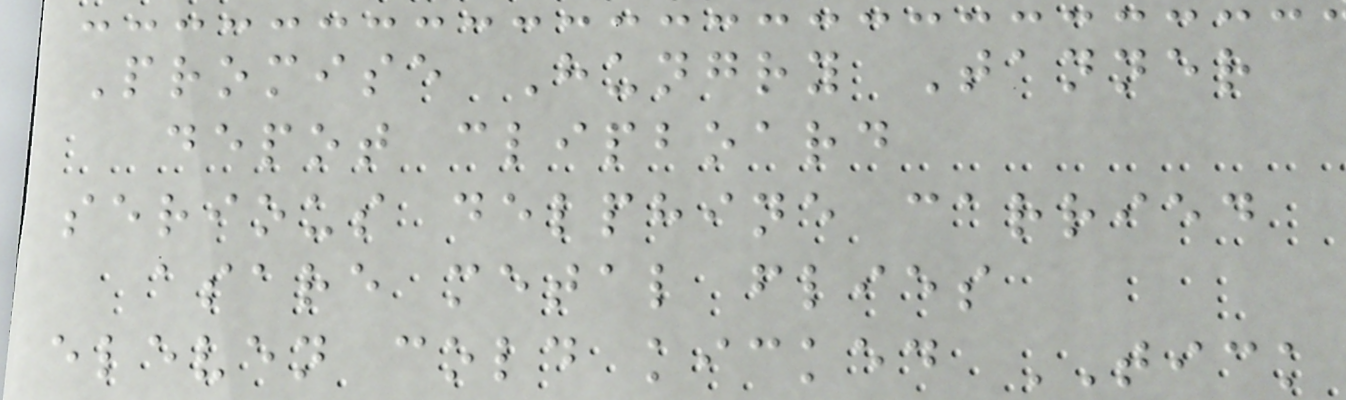Promise Hungry Tanner
depot clipboard
serious delphine carried
asare metal flies
eleven cold kicked TICK
